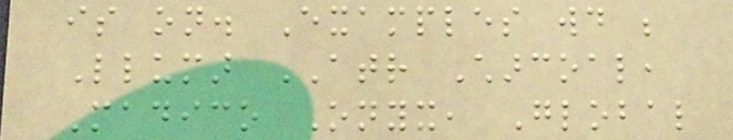is on. Examples would be
Llumar ATR Charcoal,
Madico Onyx, Global
